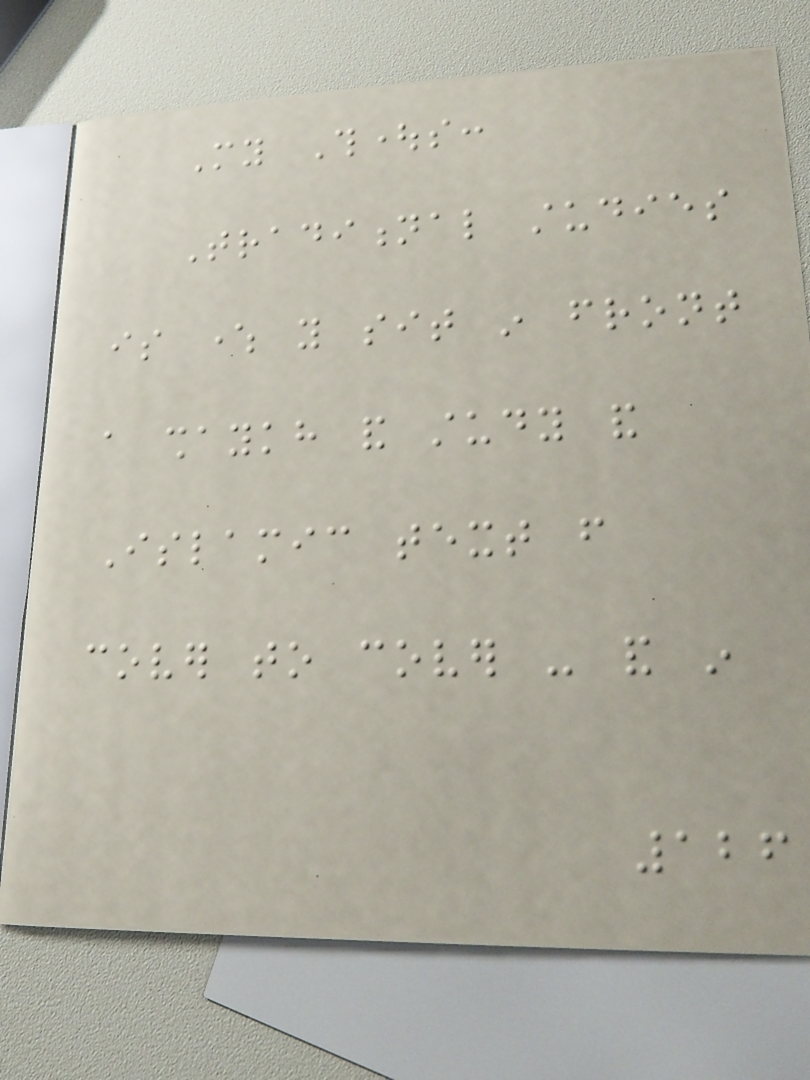My Thoughts:
Traditional studies
is where you sit in front
a shaykh and study and
Islamic text from
cover to cover - and in
126
